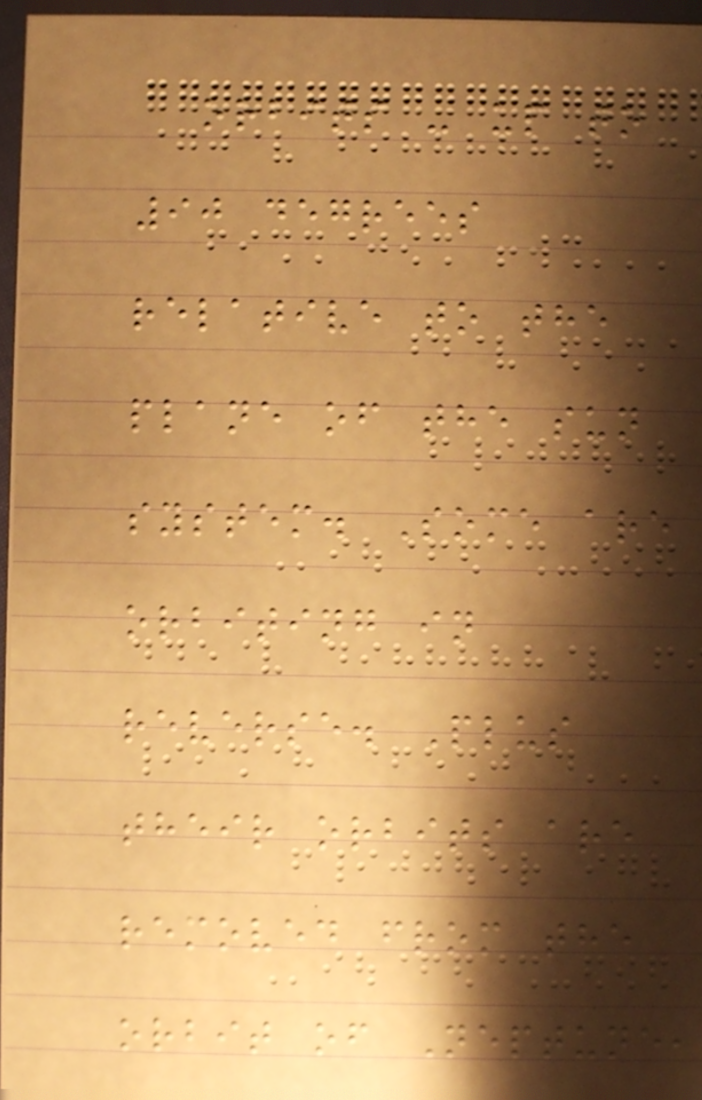orbits - up to
90 degrees
relative to the
plane of the sun
system. Some are
orbiting in
reverse. Plus
their orbits are
removed from the
orbit of Neptune,
